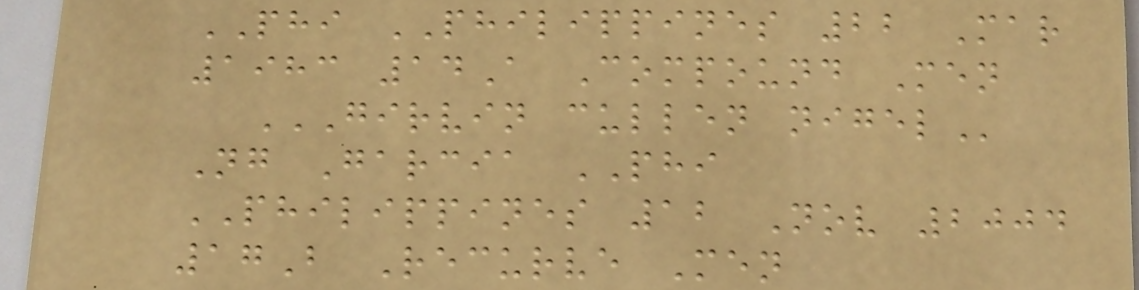PHI PHILIPPINES 22 Mar
1983 14A Compound Men
GIRVIN CULLEN NIGEL
Ng Garcia PHI
PHILIPPINES 12 Nov 2004
17B Recurve Men
